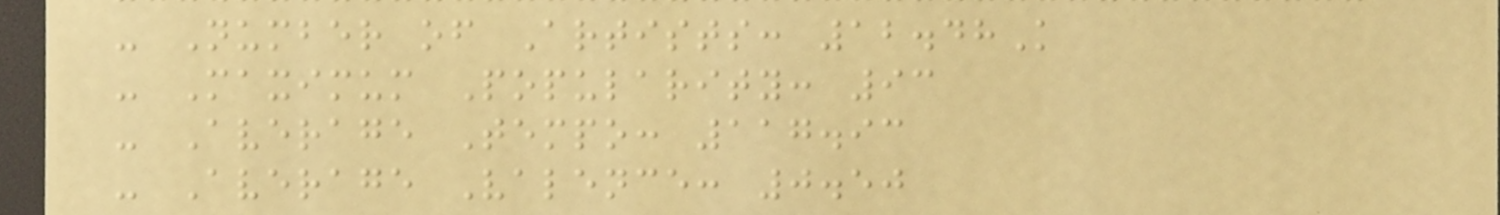- Number of Artists: 12.48K
- Maximum Popularity: 93
- Average Tempo: 117.93
- Average Valence: 0.50
